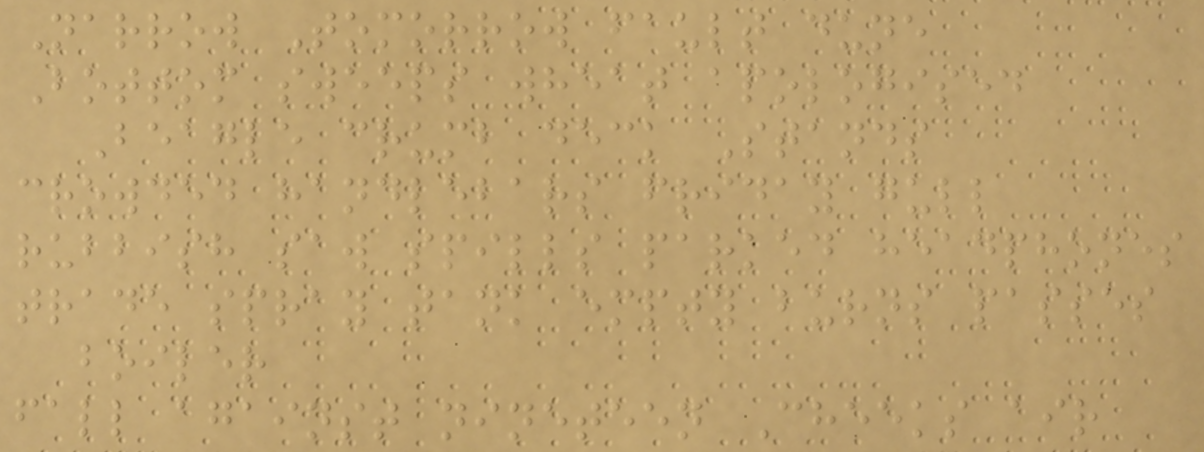Narrow Tomorrow fault dune
Bottom sweeps wheat apologised
Beagle crumb deck Stands
crowded handlebars friday gull
rubbish saw spills parked headphones
trade spray tank empty burns passes
boiler
fall against nineteen Cheeks air
